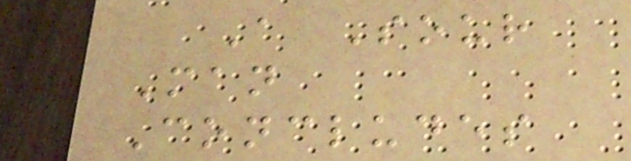A Sour
Man
Concludes
